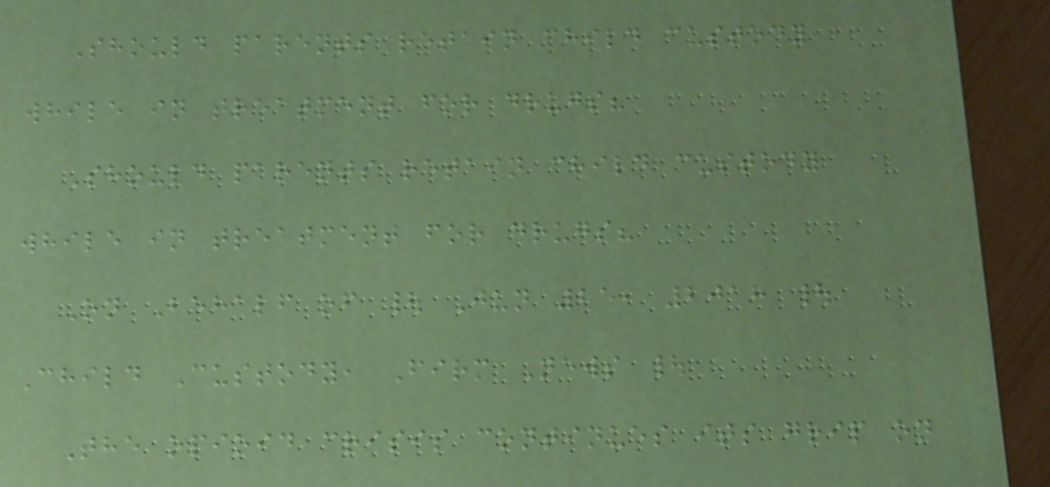Should parents retain child custody
while in treatment for drugs?
Should parents retain child custody
while in treatment for drugs?
On Behalf of | Jun 25, 2018 |
Child Custody, Firm News |
The opioid crisis continues its grip on
